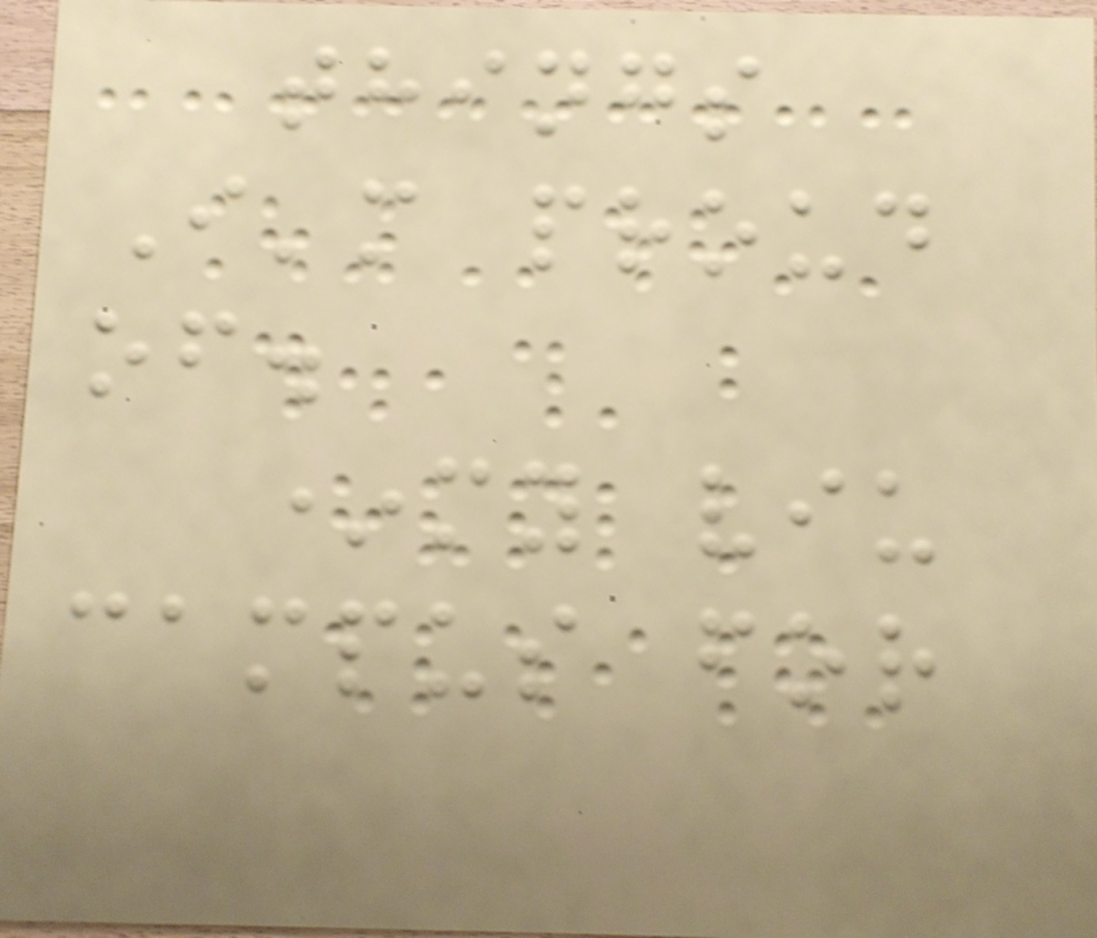things
I'm proud
of.
*my viu
campus for
